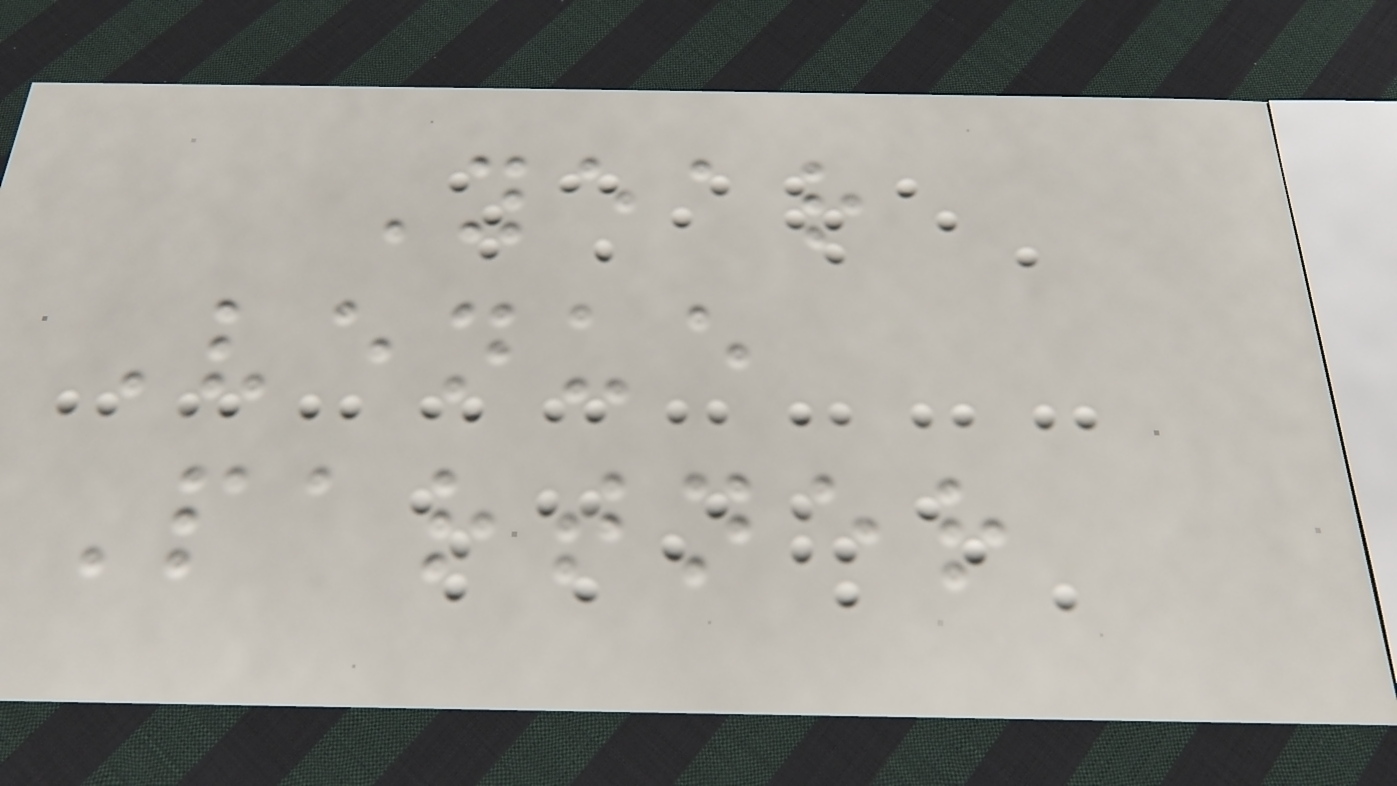Year
Venue
Partner
